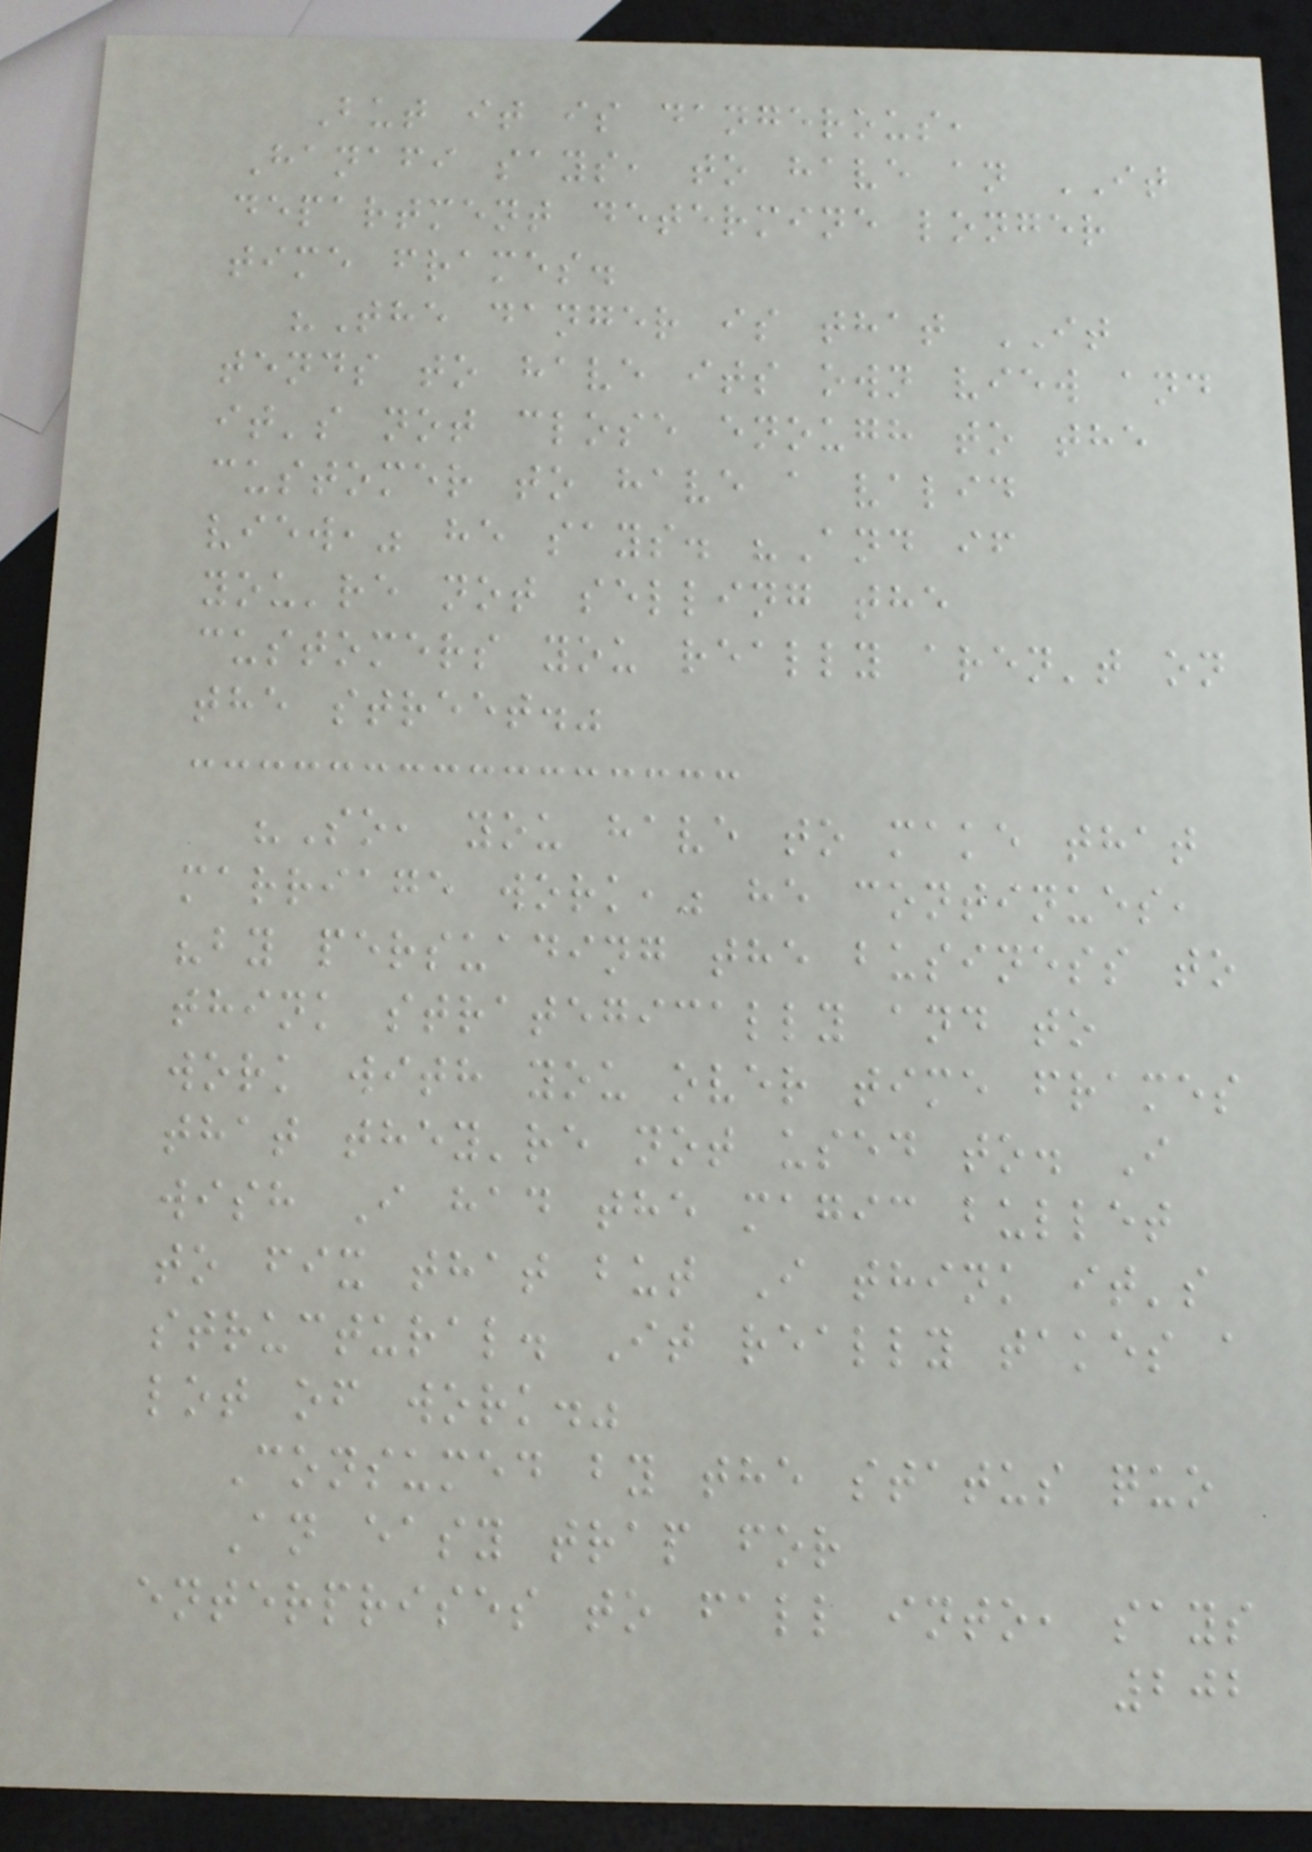But it is dangerous,
Hanafi says, to have an IT
department determine longer
time frames.
"The danger is that IT
tends to have its own view and
it's not close enough to the
customer to have a valid
view," he says. "And if
you're not selling the
customers you really aren't on
the street."
"So, you have to make that
marriage work," he continues,
"by persuading the business to
think strategically and to
work with you over time frames
that they're not used to. I
wish I had the magic bullet
to fix that but I think it's
structural. It really takes a
lot of work."
Consumed by the status quo
An easy trap for
enterprises to fall into, says
202
